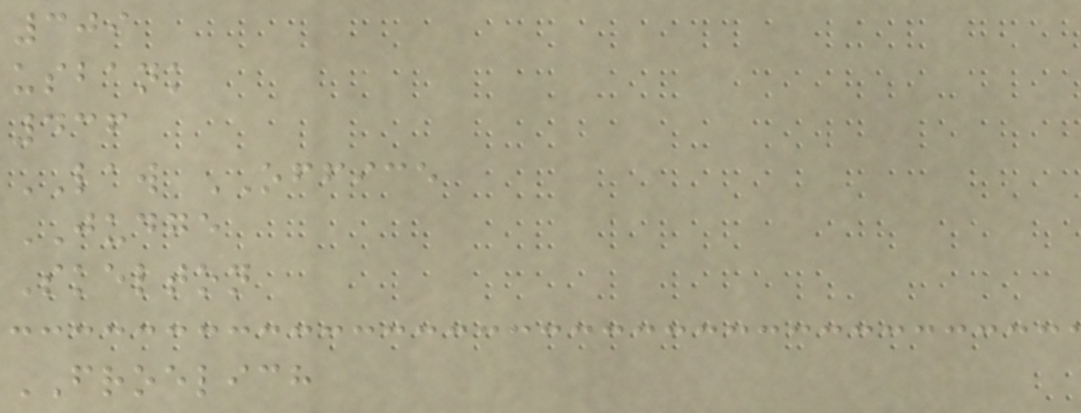309
usbank
436
LAW OFFICE
JUDGE
Skelton
FROELICH
